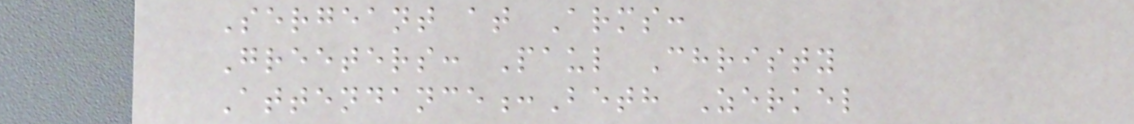Sergeant at Arms:
Greeters: Paul Christy
Attendance:Beth Zerkel
